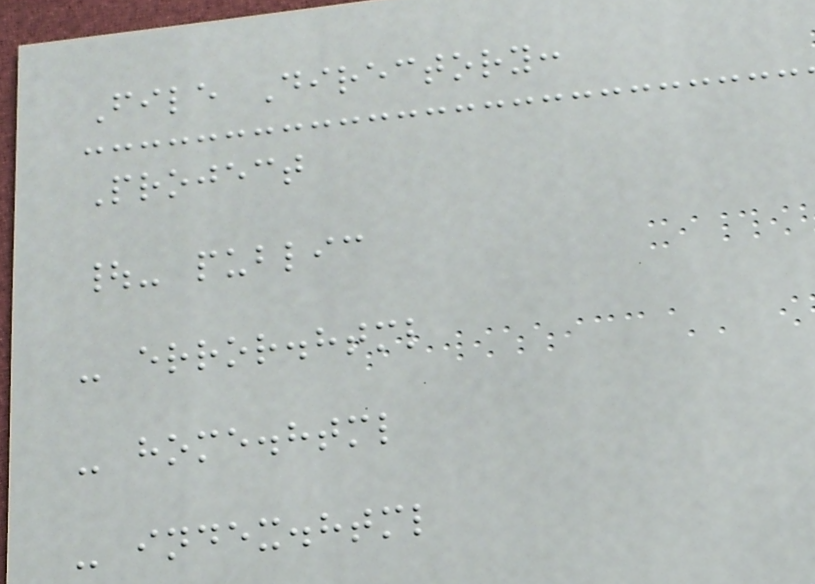File Directory:
Project
|- public
- error.html
- home.html
- index.html
